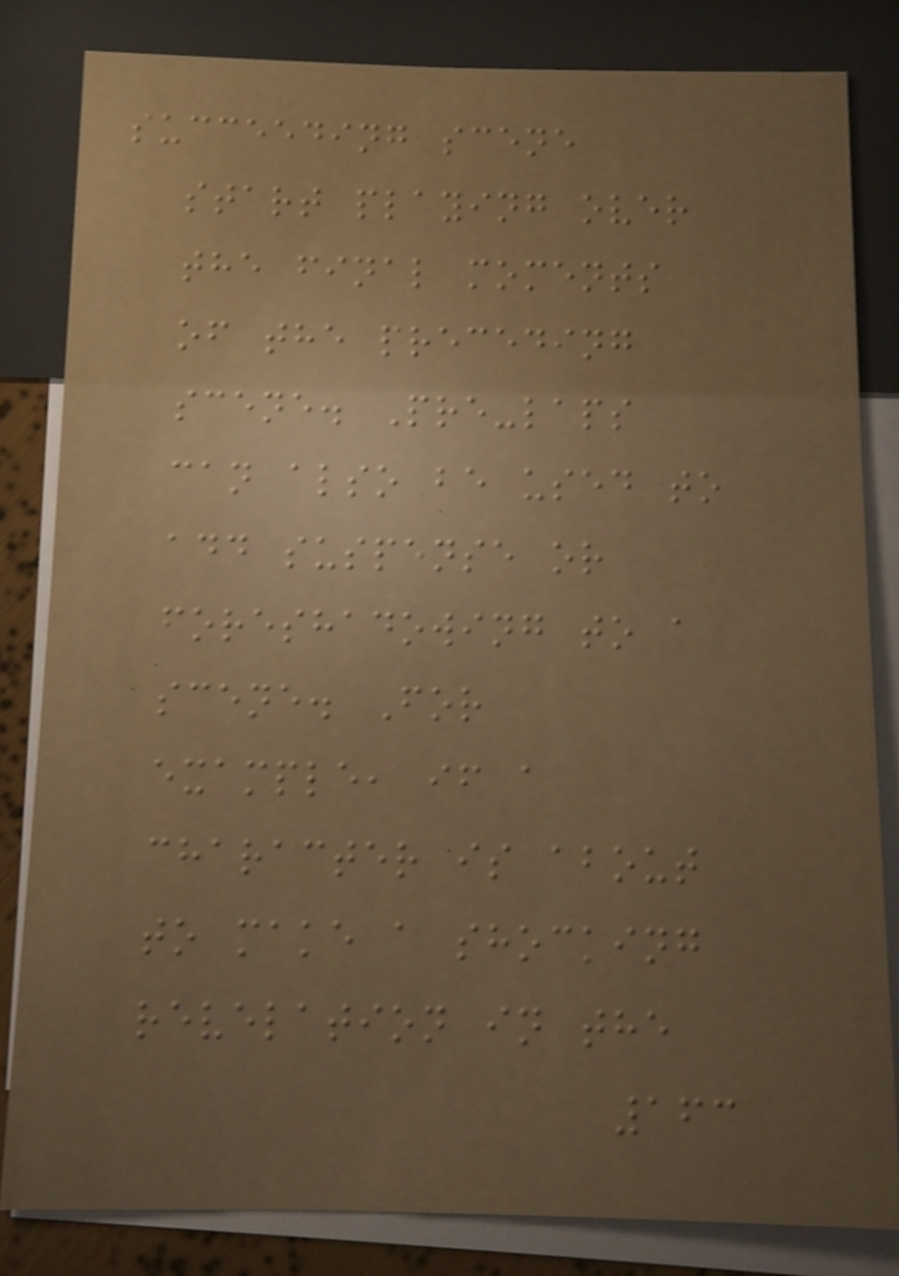succeeding scene
start playing over
the final moments
of the preceding
scene. Pre-laps
can also be used to
add suspense or
foreshadowing to a
scene. For
example, if a
character is about
to make a shocking
revelation in the
163
